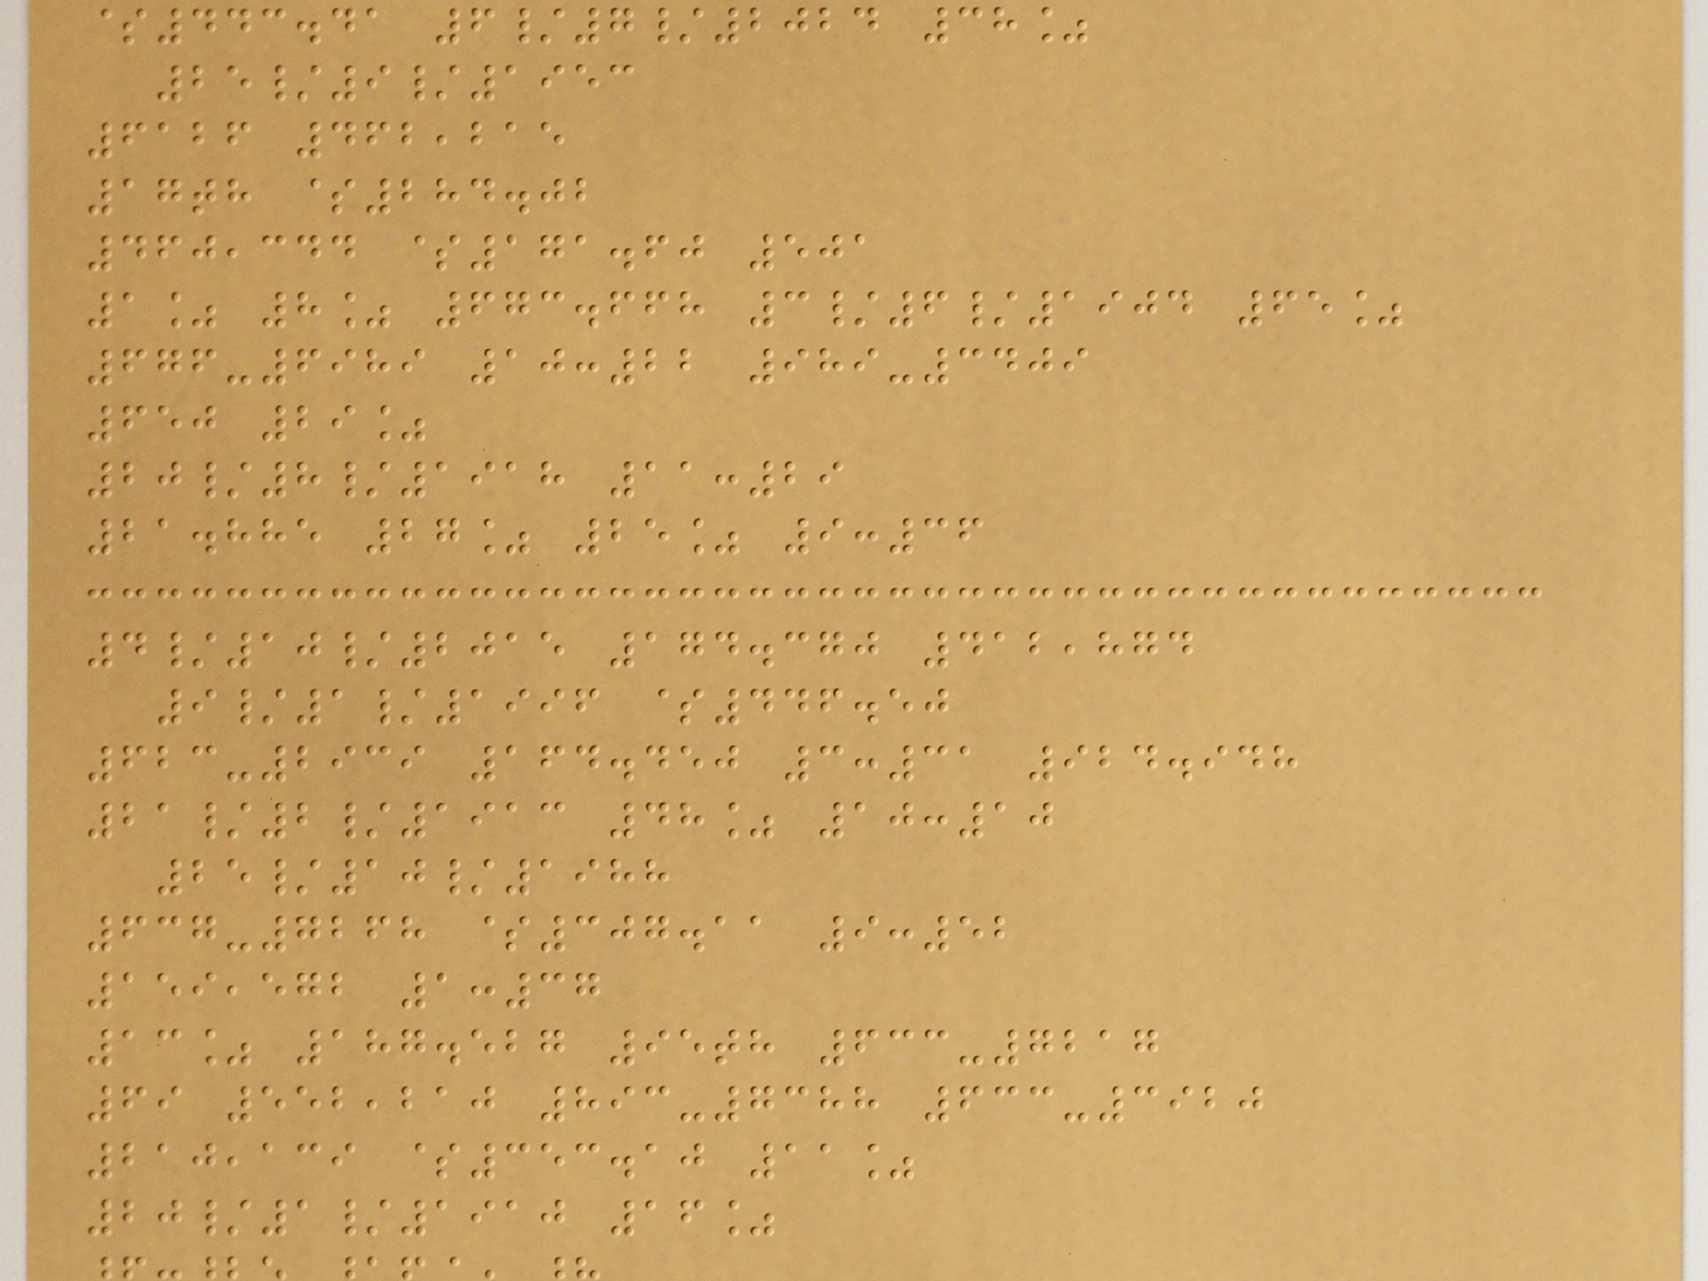$443.41 6/7/2024 38%
25/9/1953
6126 462,215
17th $284.02
460,344 $171.60 501
1% 8% 673.668 3/6/1904 65%
676-6989 10:22 989-3409
650 29%
20/8/1918 11:29
21.885 27% 25% 9:36
4/10/2015 174.370 412,874
9/1/1996 $446.50
623-2939 164.450 3:31 924.948
21/2/1913 48% 10:10
25/10/1988
637-7268 $307.11 9:52
159,572 1:37
13% 187.527 95th 633-7217
69 552,210 893-7388 633-3920
210,139 $353.10 11%
20/1/1910 16%
